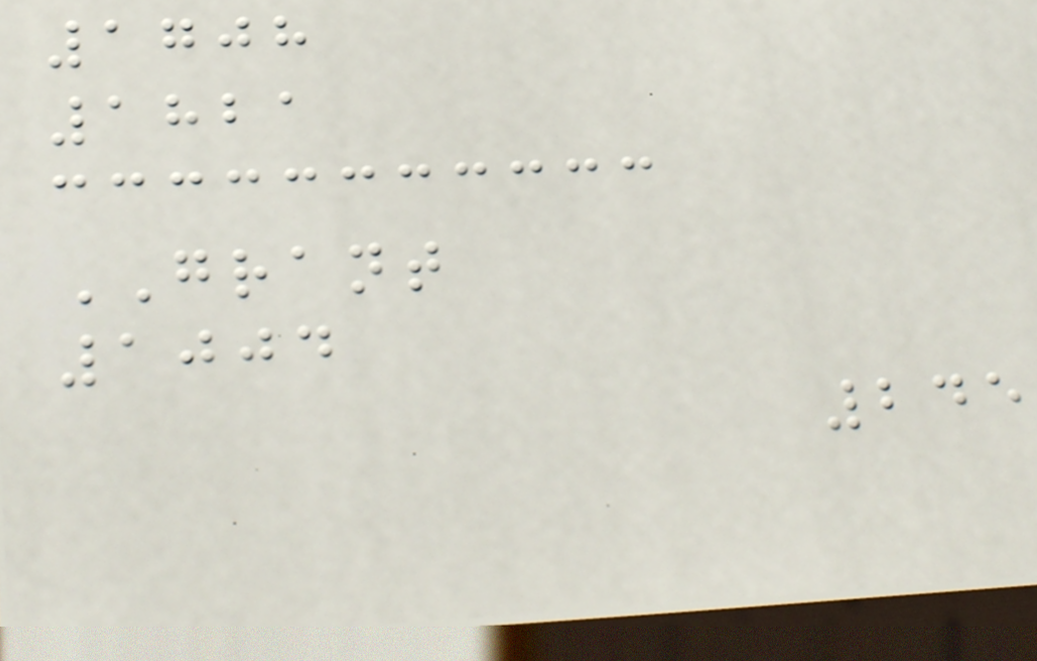1708
1821
GRANT
1004
245
